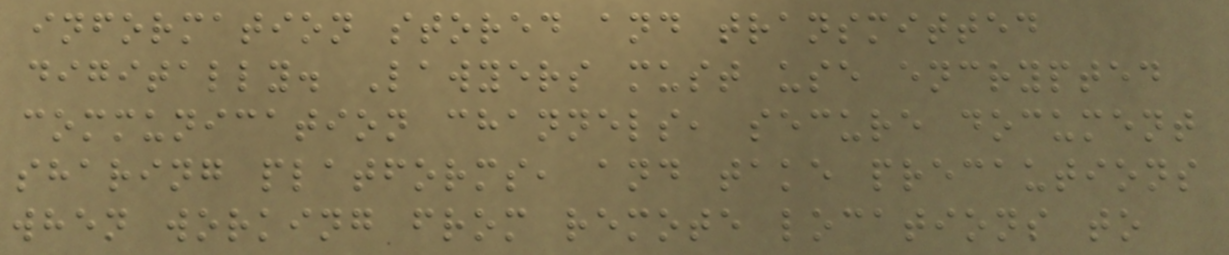information stored and transmitted
digitally. Lawyers must use encrypted
communication channels, secure document
sharing platforms, and take precautions
when working from remote locations to
